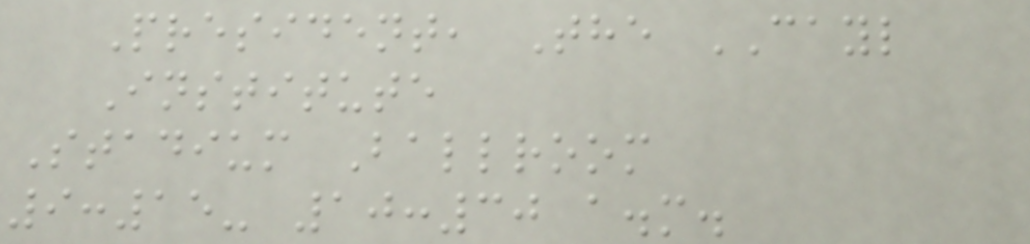President, The CAYL
Institute
Stadium Ballroom
9:15- 10:30 a.m.
